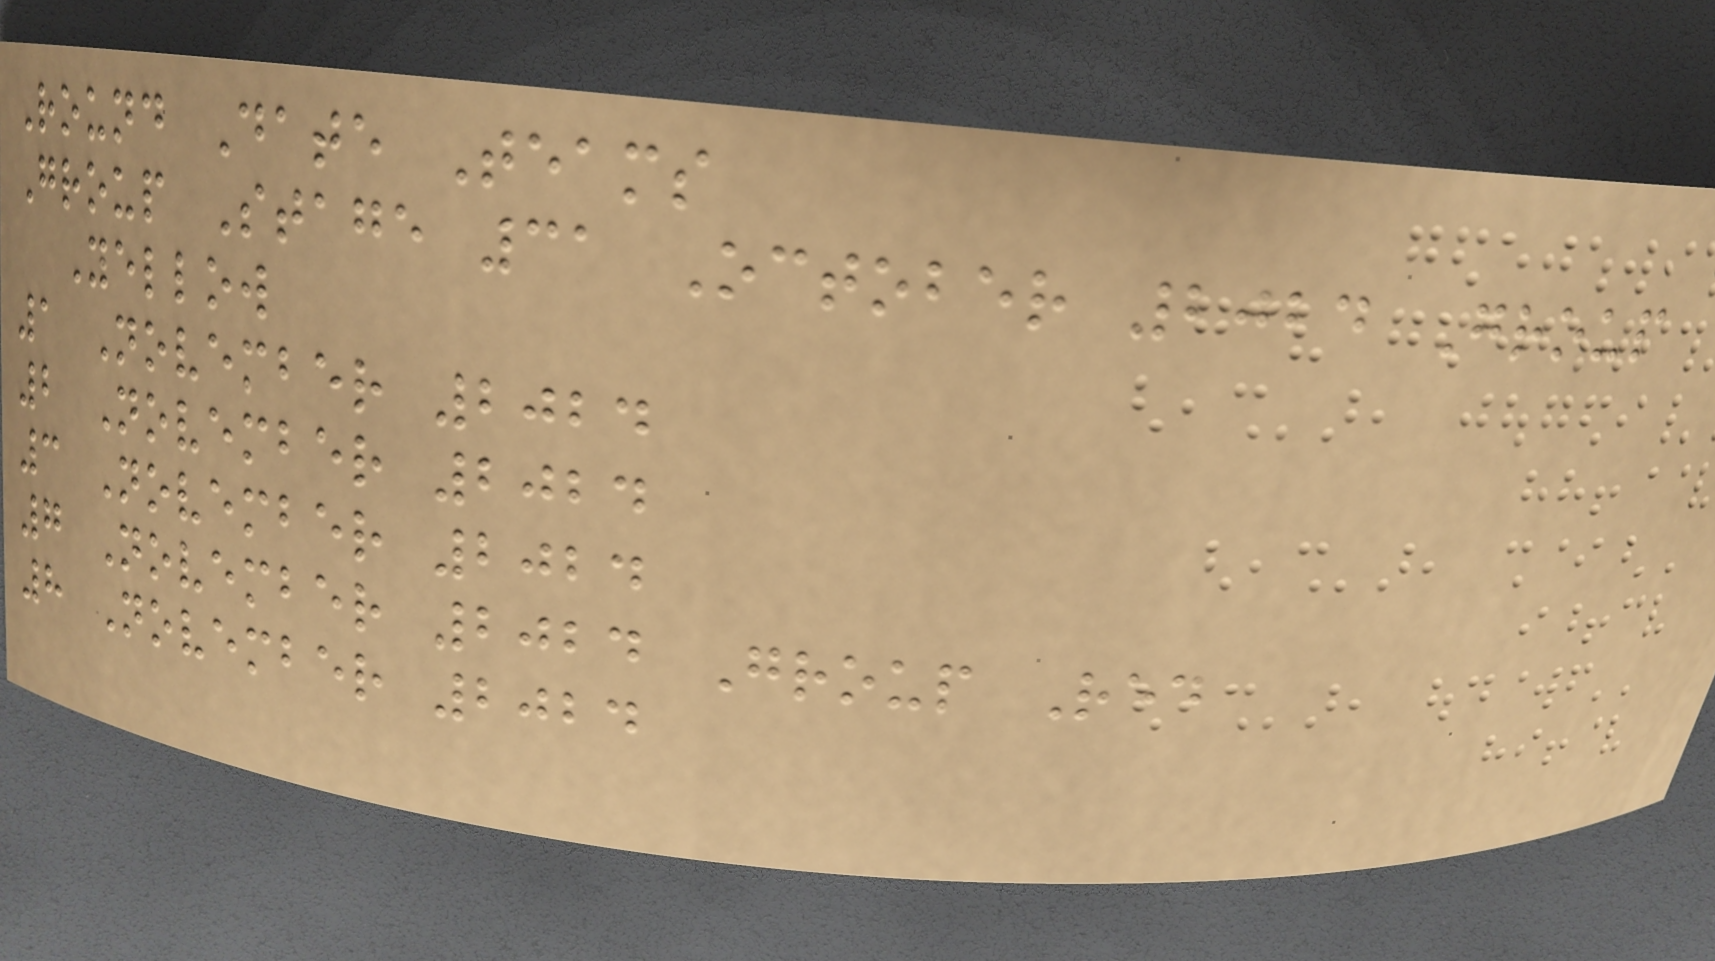Round Date Teams
Group Stage 31 October 2024 Group
Yellow
1 November 2024
2 November 2024
3 November 2024
7 November 2024 Group Red
8 November 2024
